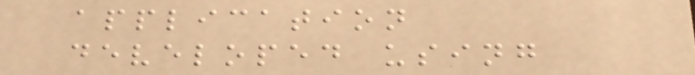application
developed using
